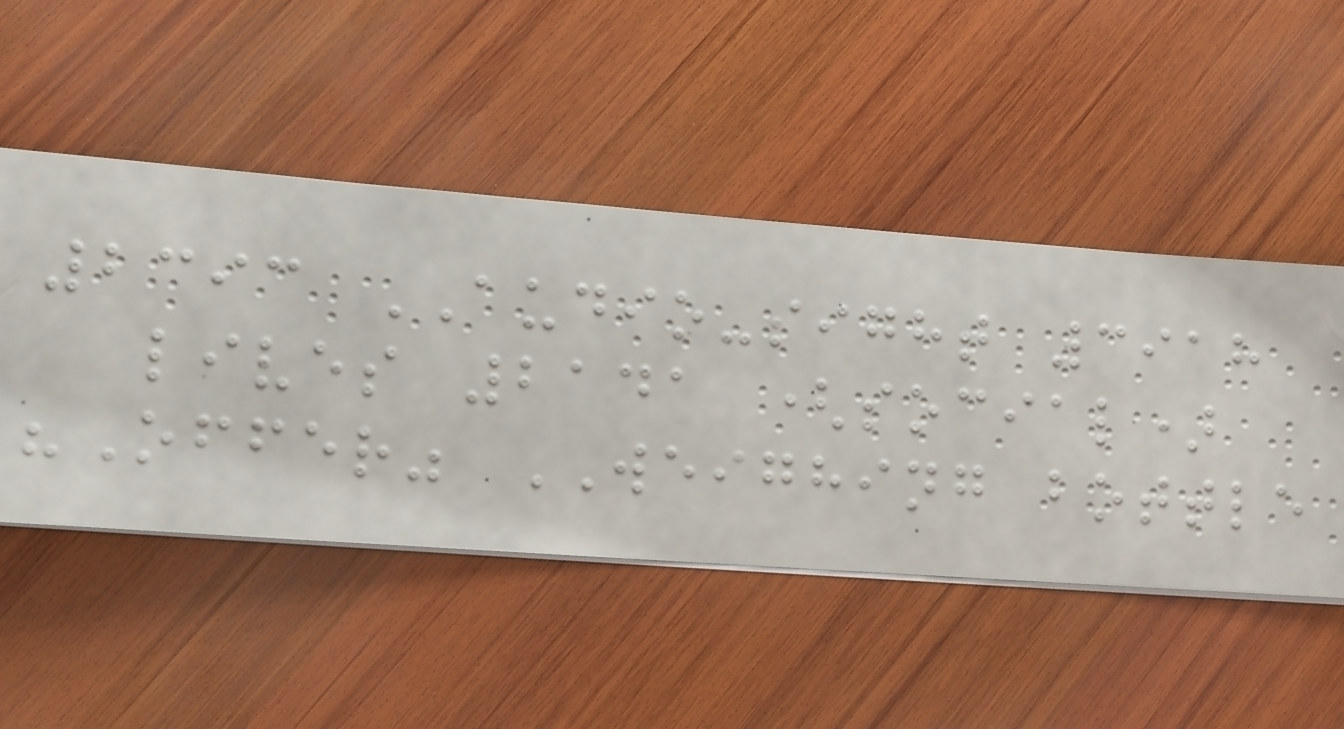2393 AUDIO-sight 3918
lives 2141 (social)
"Offer" WEIGHING bottle
